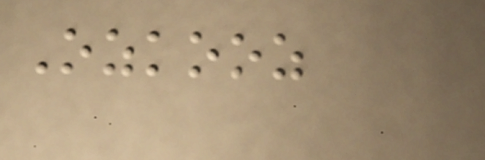Ozkooz
